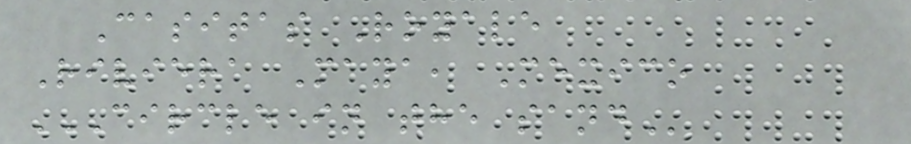Casitas Royale
Riviera Maya, Mexico
CIRCLE IN THE SAND
